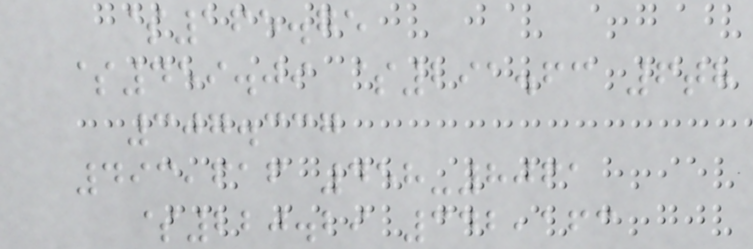$165.75
$459.09 $291.63 6th
307.337
493,616 458-8061
$220.29 342,163
